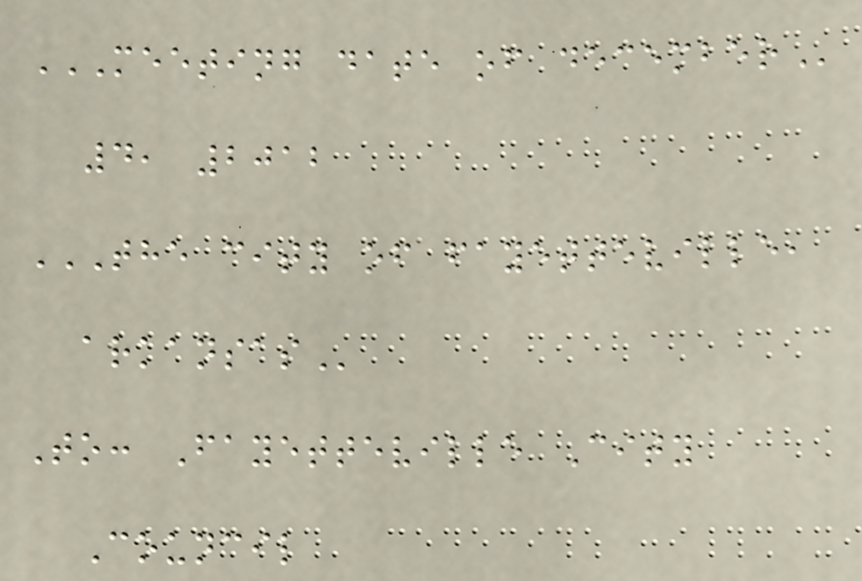MEETING DATE OF DECEMBER
4, 2012
THE CITY OF FAYETTEVILLE,
ARKANSAS
To: Fayetteville City
Council
